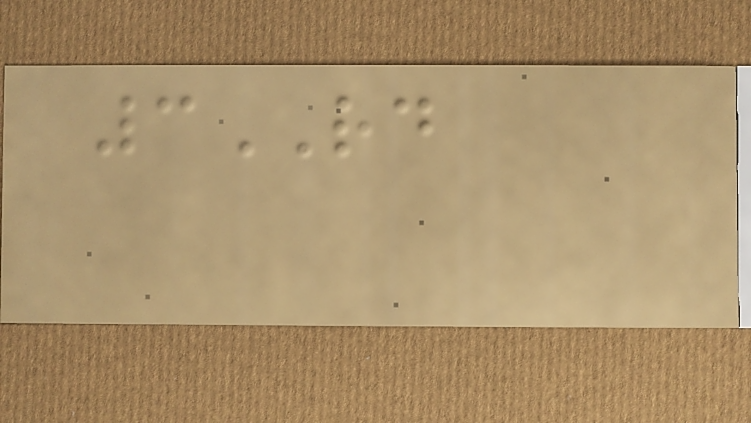3RD
